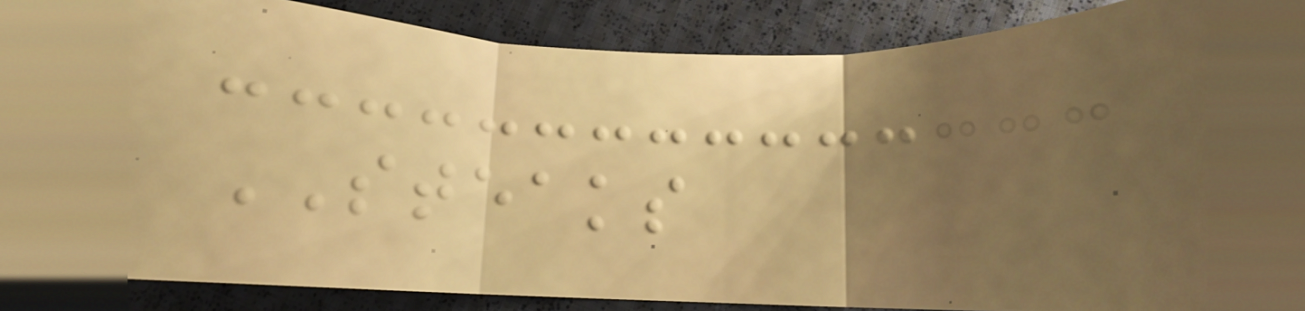STEAKS
